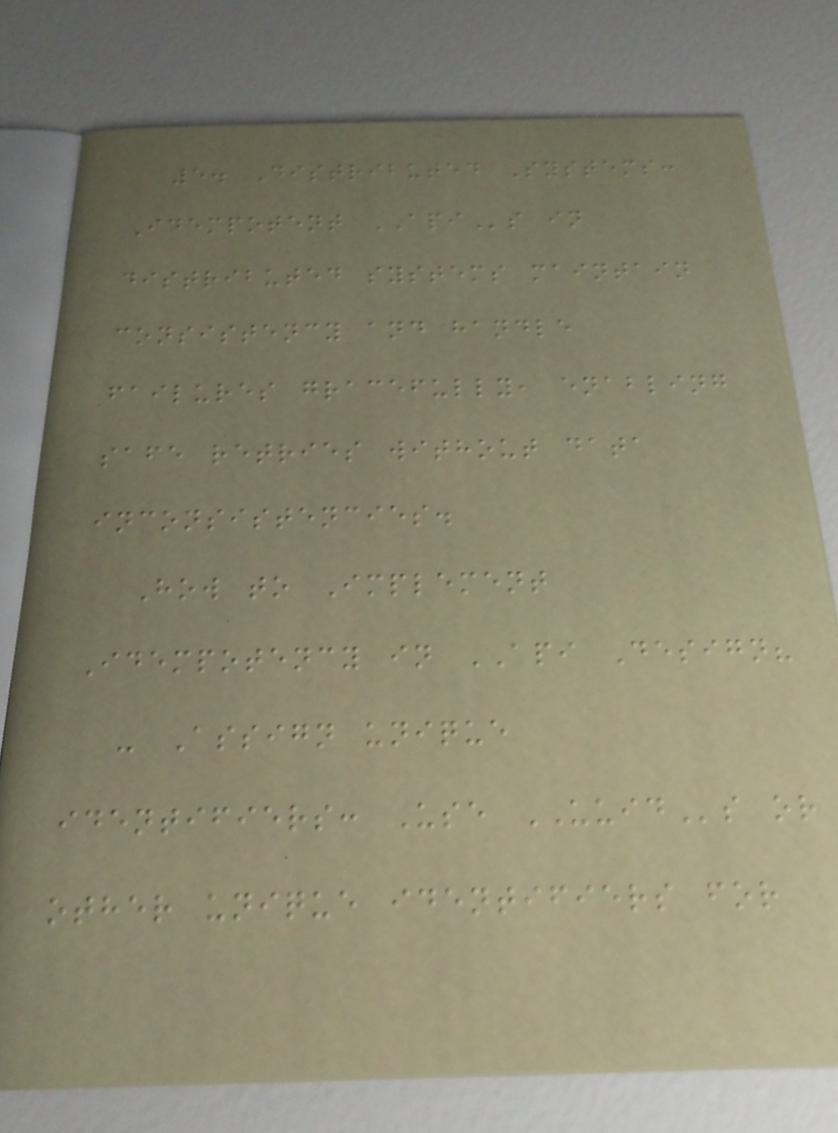5. Distributed Systems:
Idempotent APIs in
distributed systems maintain
consistency and handle
failures gracefully, enabling
safe retries without data
inconsistencies.
How to Implement
Idempotency in API Design?
- Assign unique
identifiers: Use UUIDs or
other unique identifiers for
